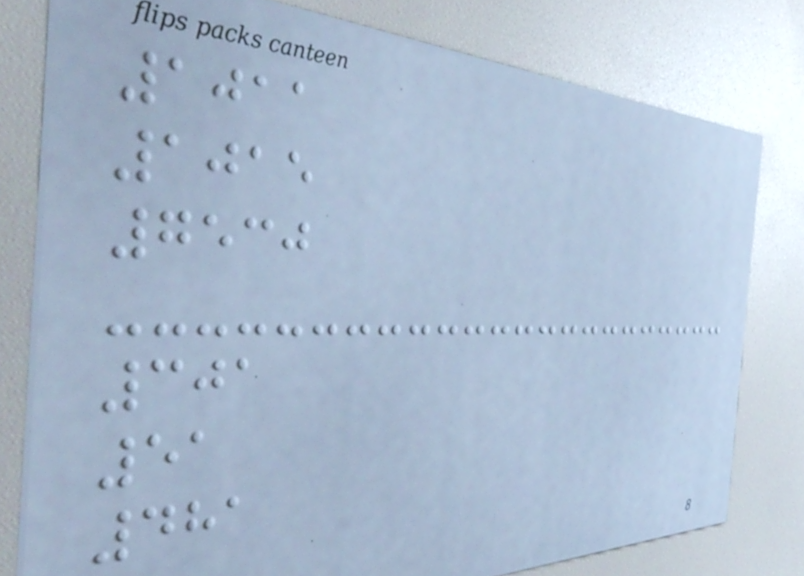1011
1015
7530
301
51
481
